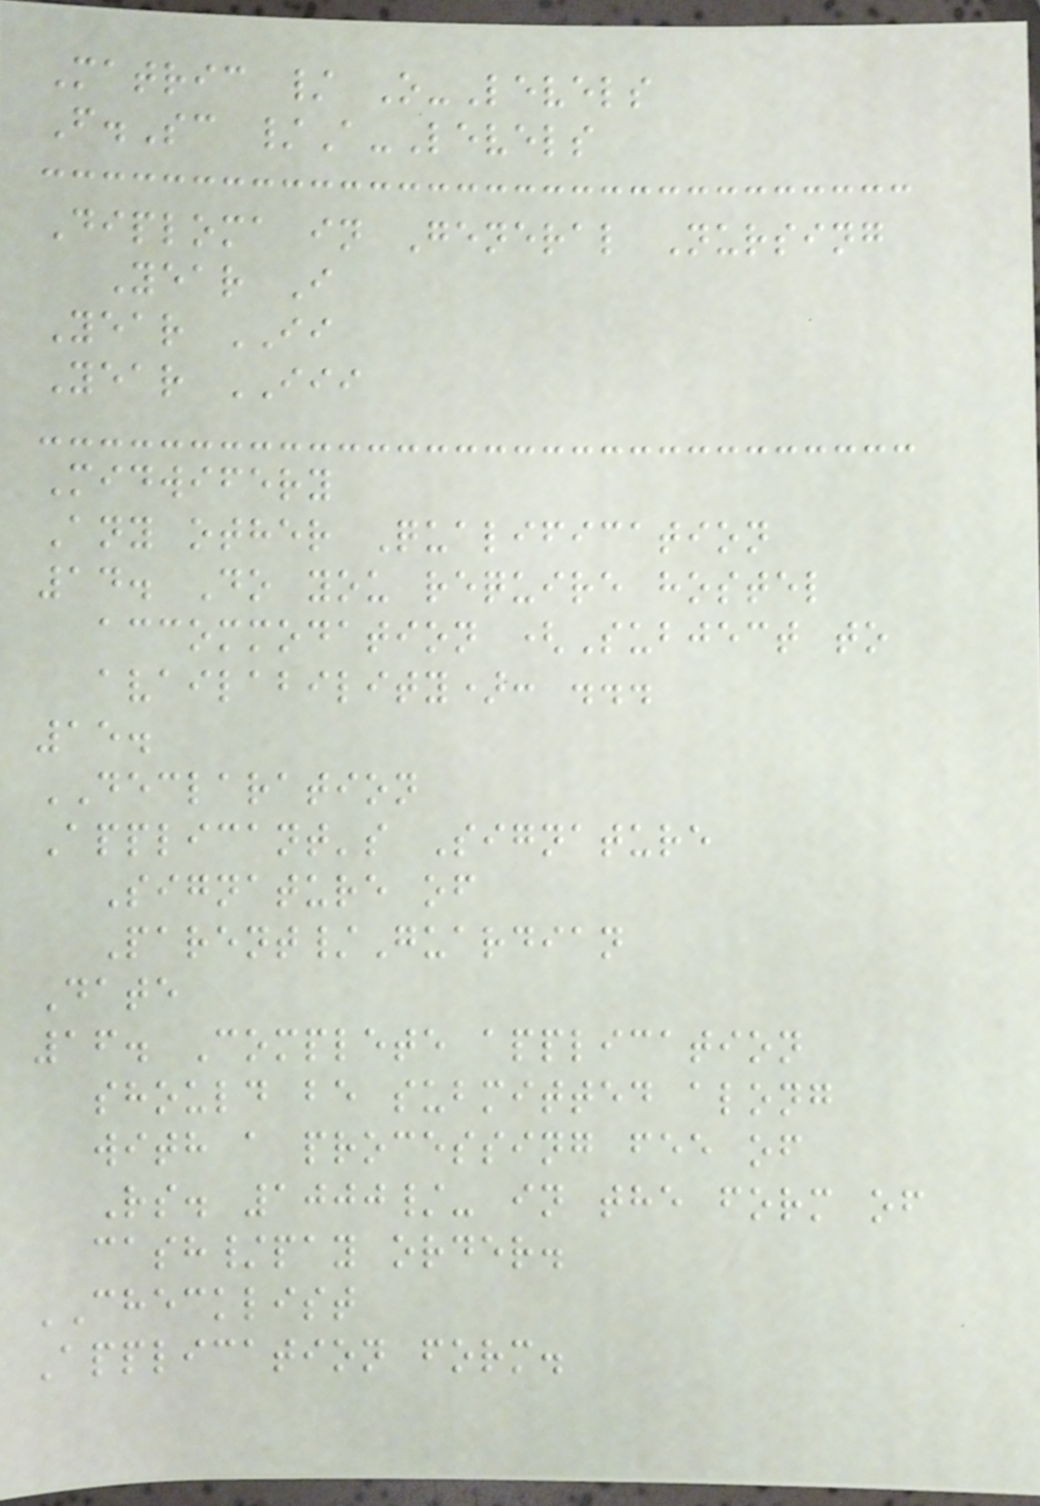Matric / O-Levels
F.Sc /A-Levels
Diploma in General Nursing
Year I
Year II
Year III
Midwifery
Any other Qualification
14. Do you require hostel
accommodation (Subject to
availability): ...
15.
DECLARATION
Applicant's Signature
Signature of
Parent/Guardian
Date
16. Complete application
should be submitted along
with a processing fee of
Rs. 1000/- in the form of
cash/pay order.
CHECKLIST
Application form.
